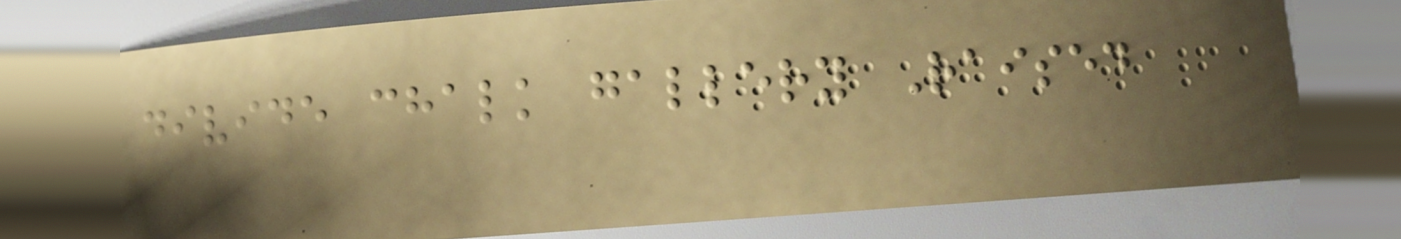divide chalk gallery Raised
